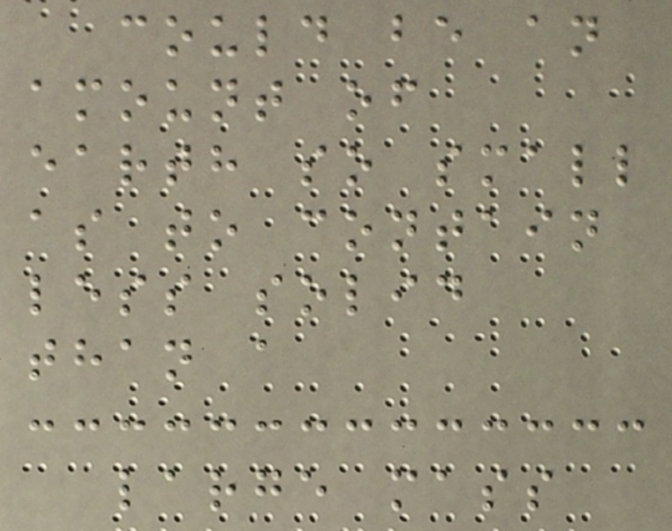could be an
amount of
earth so small
as to contain
less solid
than a
large mass
